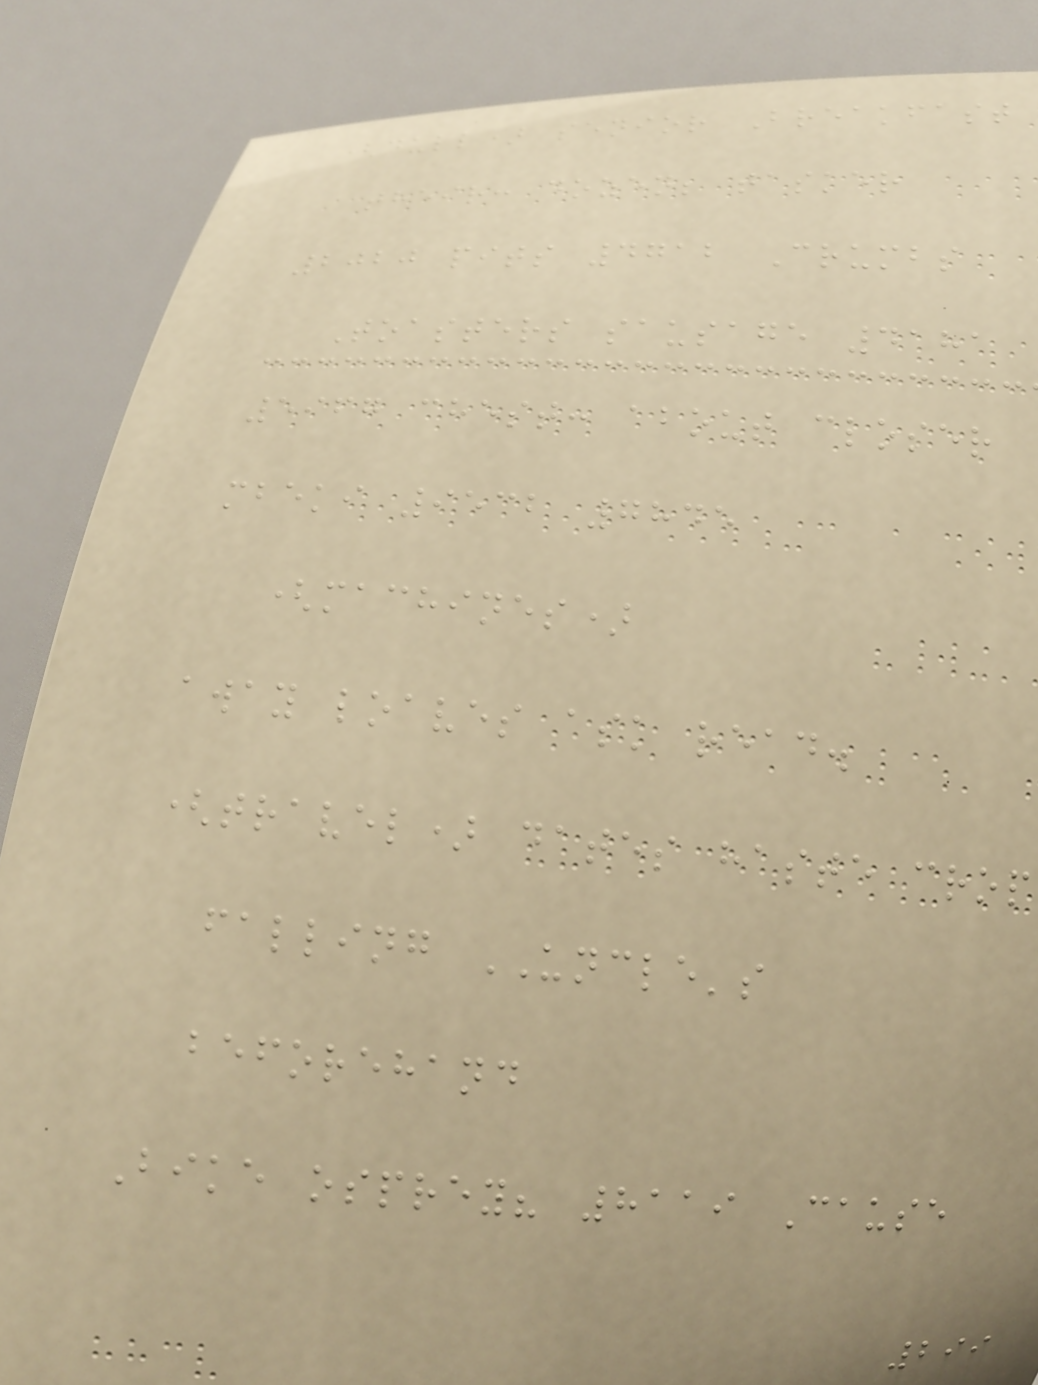(dull) senior Breakfast
their: dozen; tasker
2020 pits 4712 Crumbs
Toasters sausage 4181
5967 chest: about closer
mbeki 9532 7845
(machines)
away loaves ask read.
(travel) dates haste crop
falling UNCLE's
beforehand
Bike osprey? 8119 Cause
299
